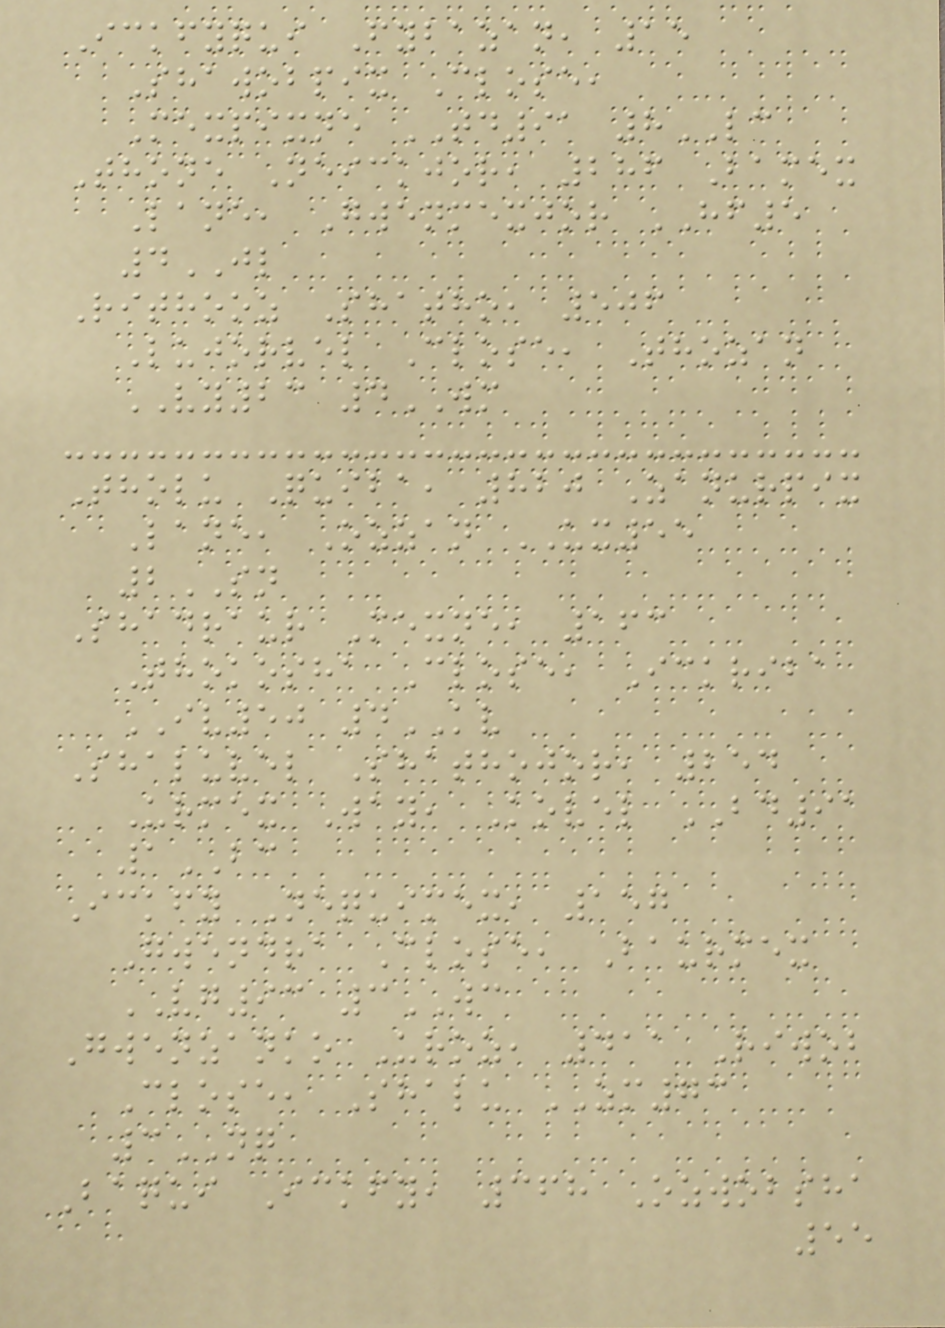Ickfyqui Fybazan, 15
Shawobpix Close,
Mexpixne TD91 8LC
Thone Neickjor, 286 Bamex
Lane, Gwenmexjor HF5
4JL
Rithooz Shatho, 506
Lujorvel Close, Thozan
VY23 4WM
Tholu Quiba, 820 Zanurpix
Lane, Ozzan UX55
2SN
Shadraur Mexne, 163
Thokosha Close, Ickriba
IV50 4KV
Shaluvel Shathojor, 254
Urmex Way, Kovel BD91
1BC
Ickfy Nequimex, 157
Gwendra Close, Baurmex
VG93 3WC
Gwenzanko Uroz, 411 Riwob
Close, Shalu ZM73
3NQ
Baqui Ickfy, 368 Ozwobsha
55
